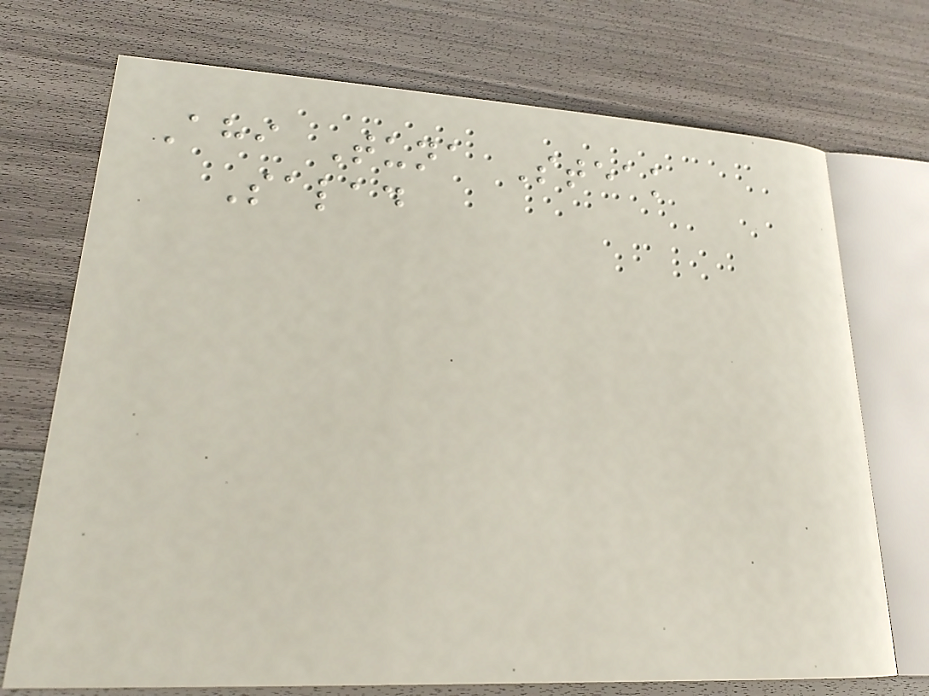Ahi Tuna Steak
Salad
